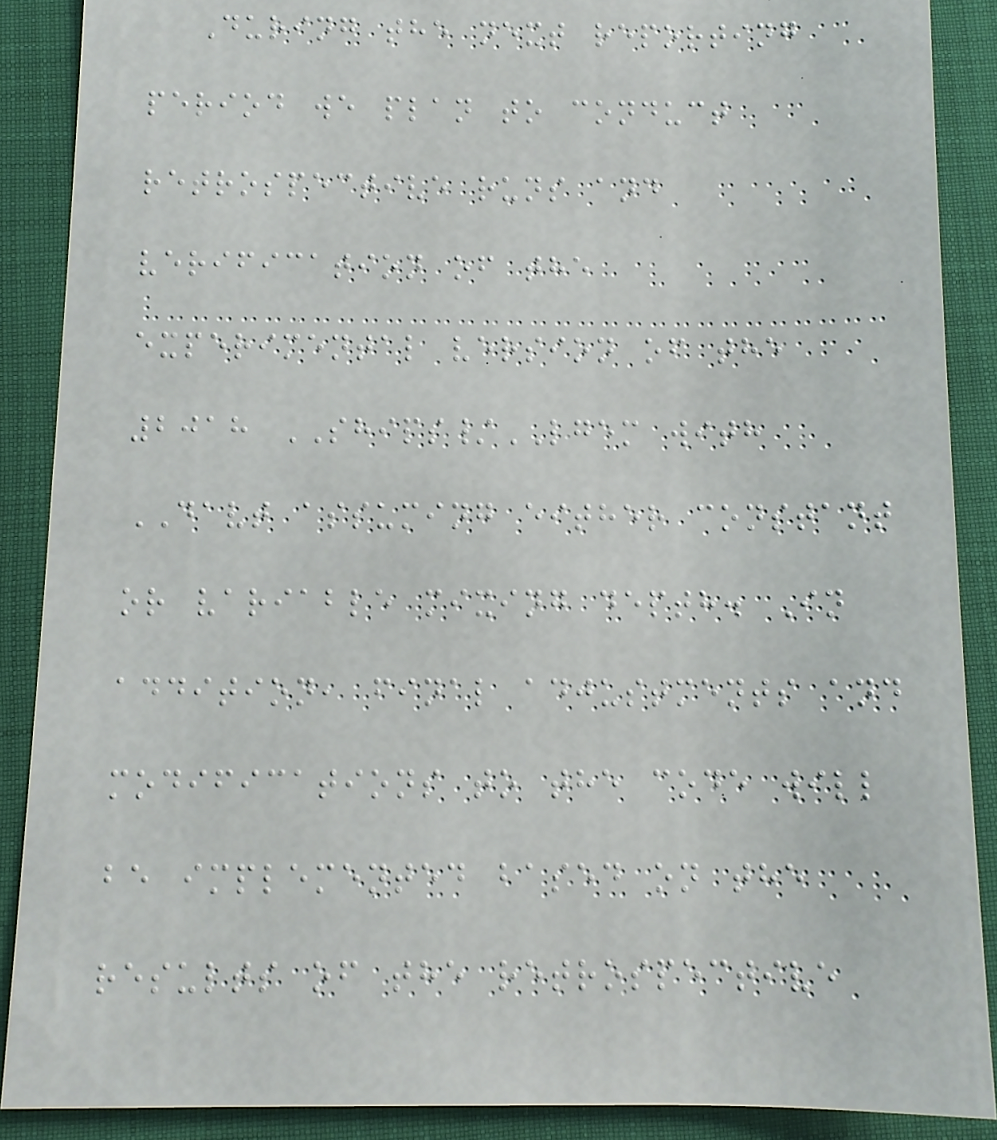During the next reporting
period we plan to conduct
retrospective runs and
verification of the
experimental version of the
2018 SHIPS/LGEM with
DAVT assuming either constant
or variable mixing depth. In
addition, final adjustments and
modifications to the code will
be implemented based on the
results of the retrospective
